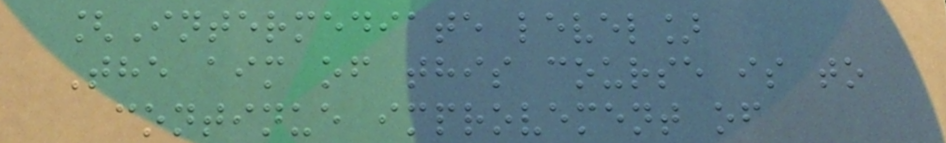[Intermediate level]
The aim of this course is to
continue improvement of
